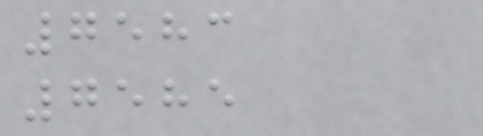7583
7585
